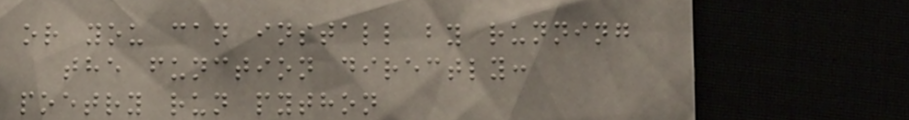or you can install by running
the function directly:
poetry run python
